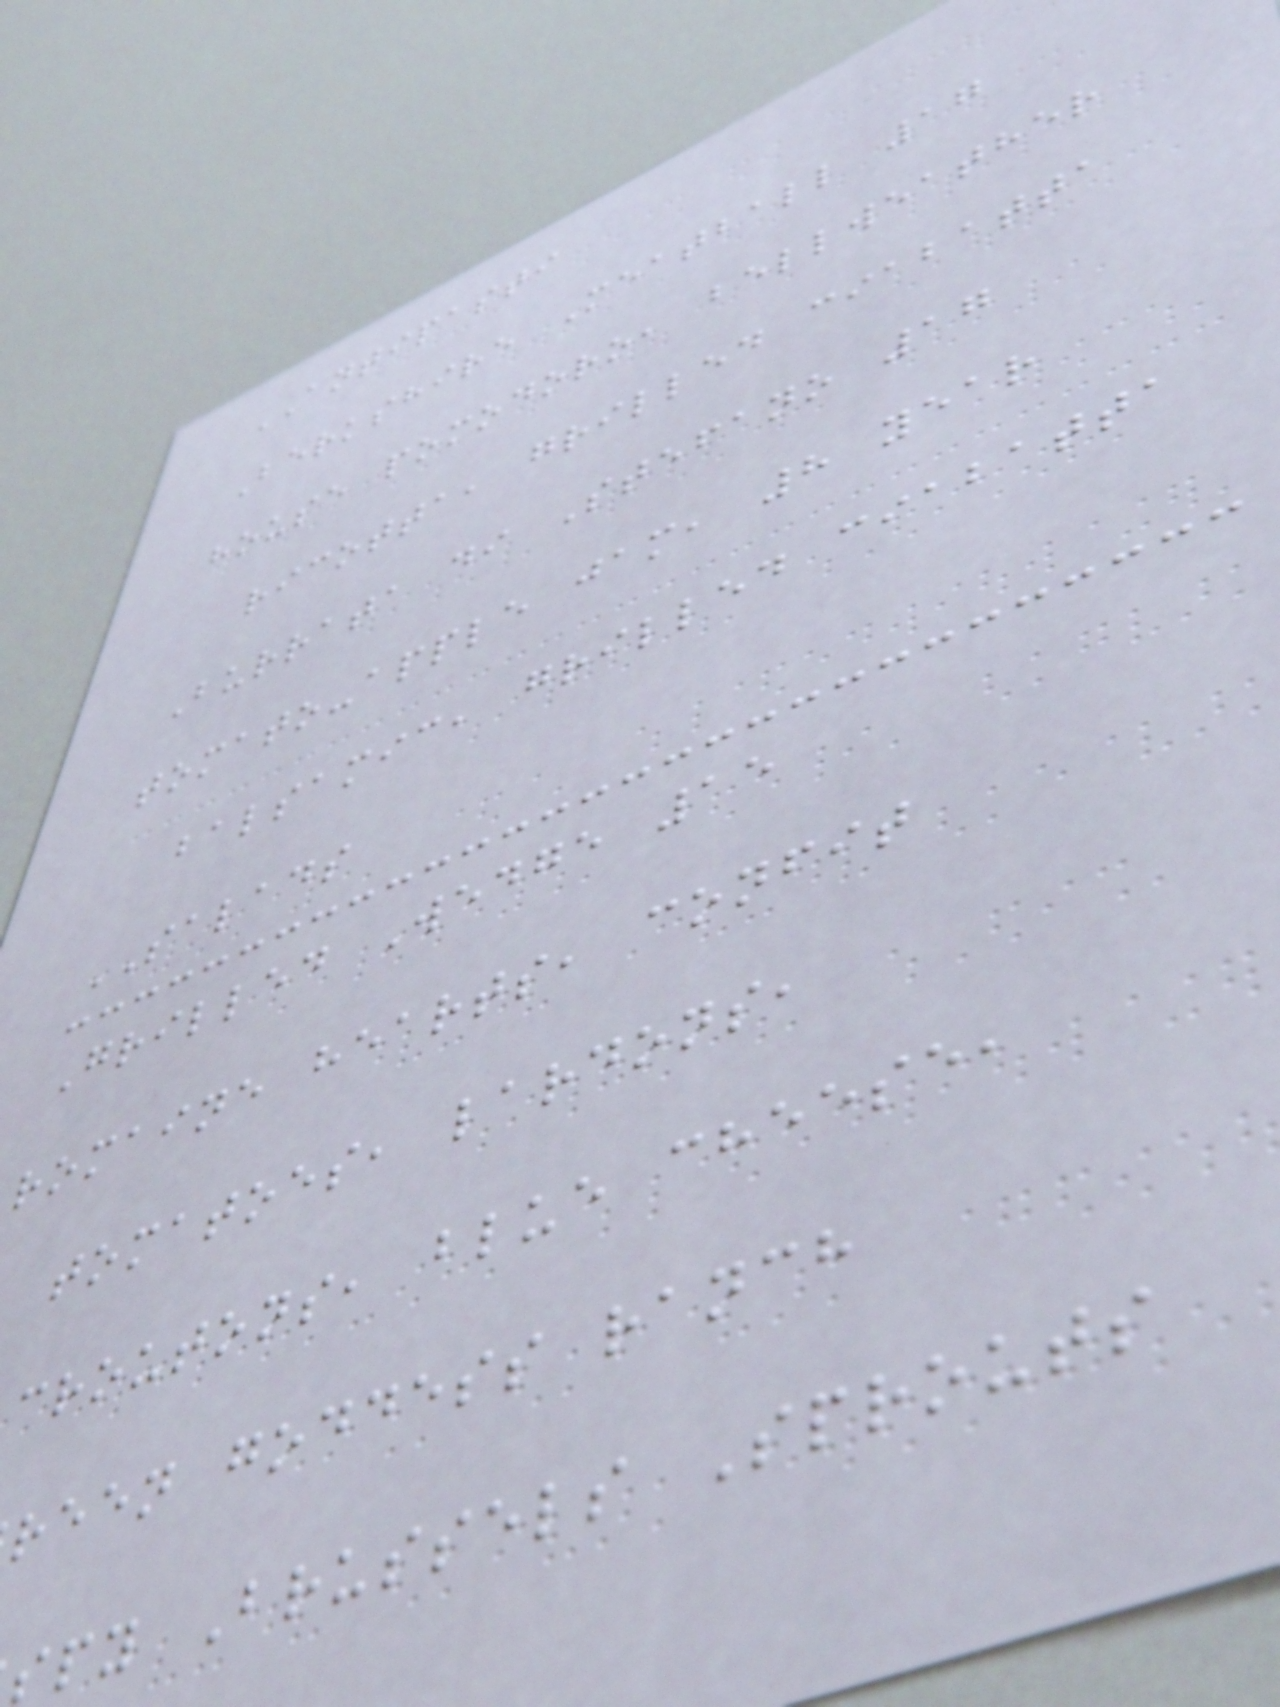ANTIPASTI
Berkshire Meatball 17
house pomodoro, bellweather
ricotta, grilled ciabatta
Burrata di Stefano 17
tomato-apple jam, 8 year
balsamic, grilled ciabatta
SALADS
Grilled Wedge 15
romaine hearts, confit
tomatoes, lardons,
croutons, blue cheese,
reen goddess ranch
spy Brussels Sprouts
